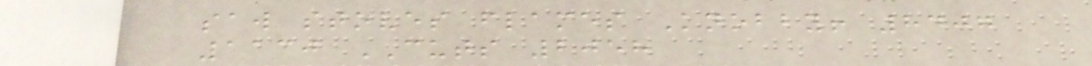saw stoves flames Knobby! 8407
1130 CUTS 2058
